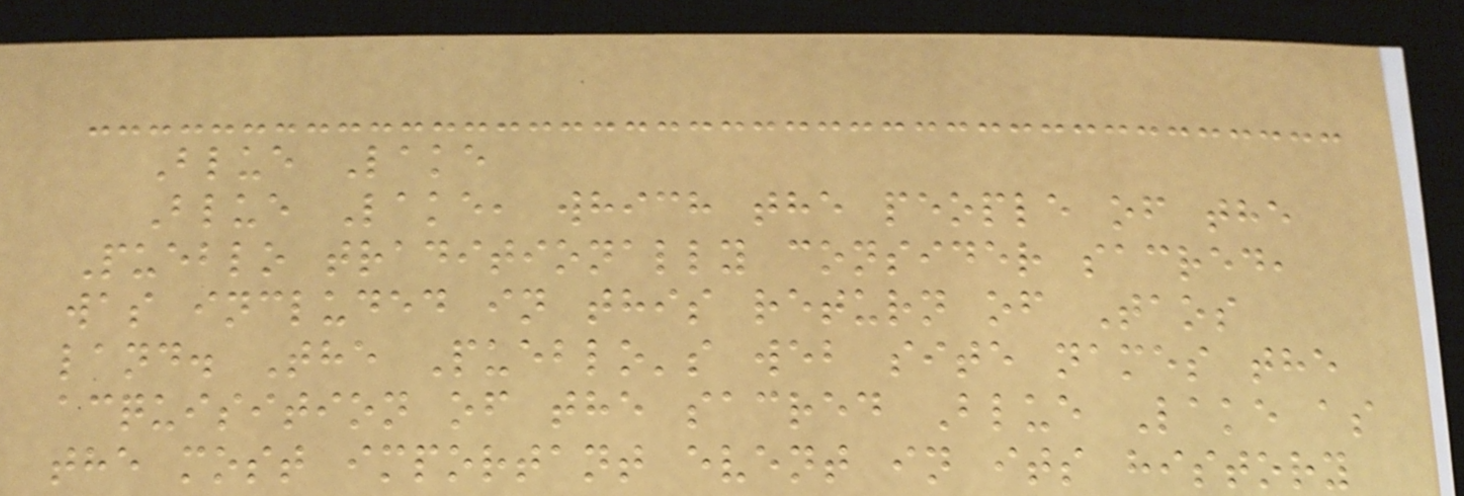Blue Lake
Blue Lake, which the people of the
Pueblo traditionally consider sacred,
was included in this return of Taos
land. The Pueblo's web site names the
acquisition of the sacred Blue Lake as
the most important event in its history
